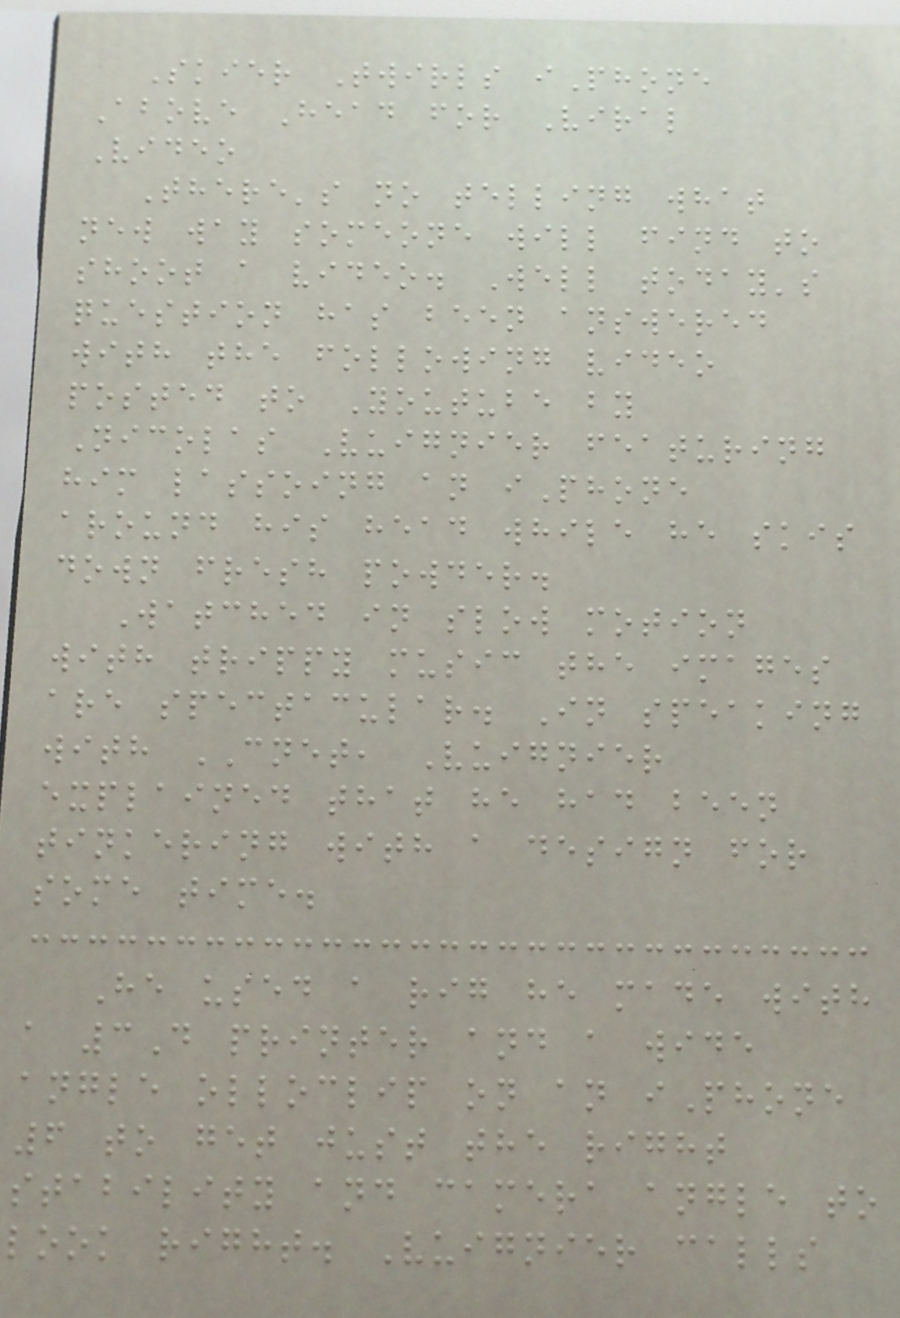Skier Twirls iPhone
Above Head for Viral
Video
There's no telling what
new way someone will find to
shoot a video. Well today's
question has been answered
with the following video
posted to Youtube by
Nicolas Vuignier featuring
him lassoing an iPhone
around his head while he skis
down fresh powder.
Watched in slow motion
with trippy music the images
are spectacular. In speaking
with CNET, Vuignier
explained that he had been
tinkering with a design for
some time.
He used a rig he made with
a 3D printer and a wide
angle olloclip on an iPhone
6 to get just the right
stability and camera angle to
look right. Vuignier calls
